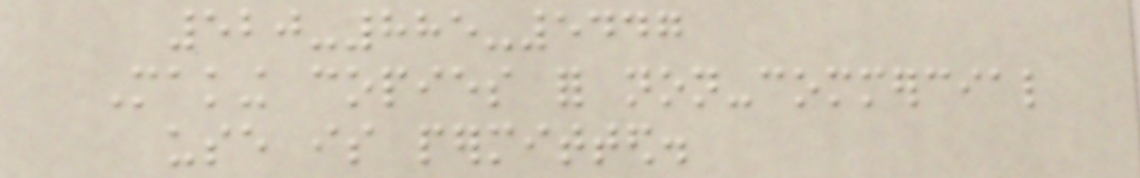520-885-5447
Making copies for non-commercial
use is permitted.
